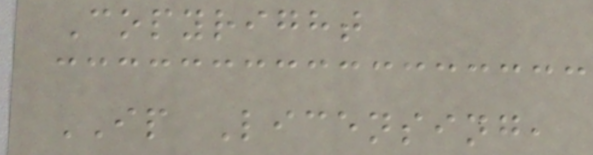Copyright
IP Licensing,
